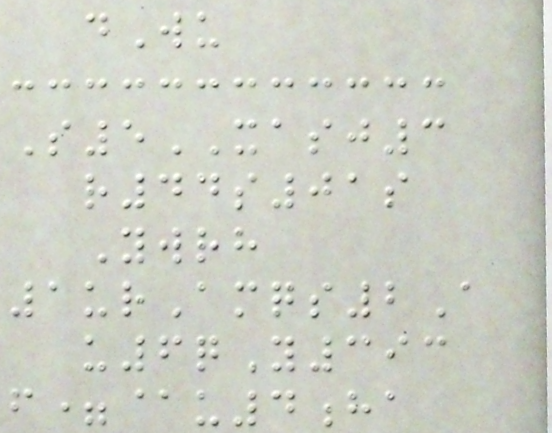dWu
S5XASJ3
r44s01s
Ywrh
1urAmqs2A
u6qY393
f=@u4ha
